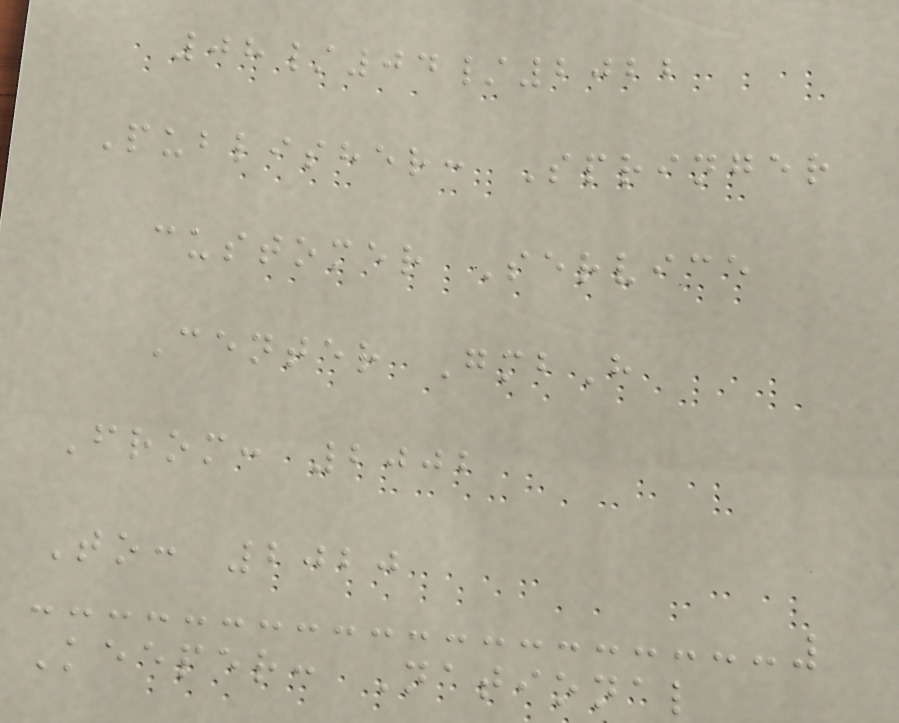08/04/2022
Publisher: Springer
customer Service
Center GmbH
From: 2002
To: 2020
Keeper: National
